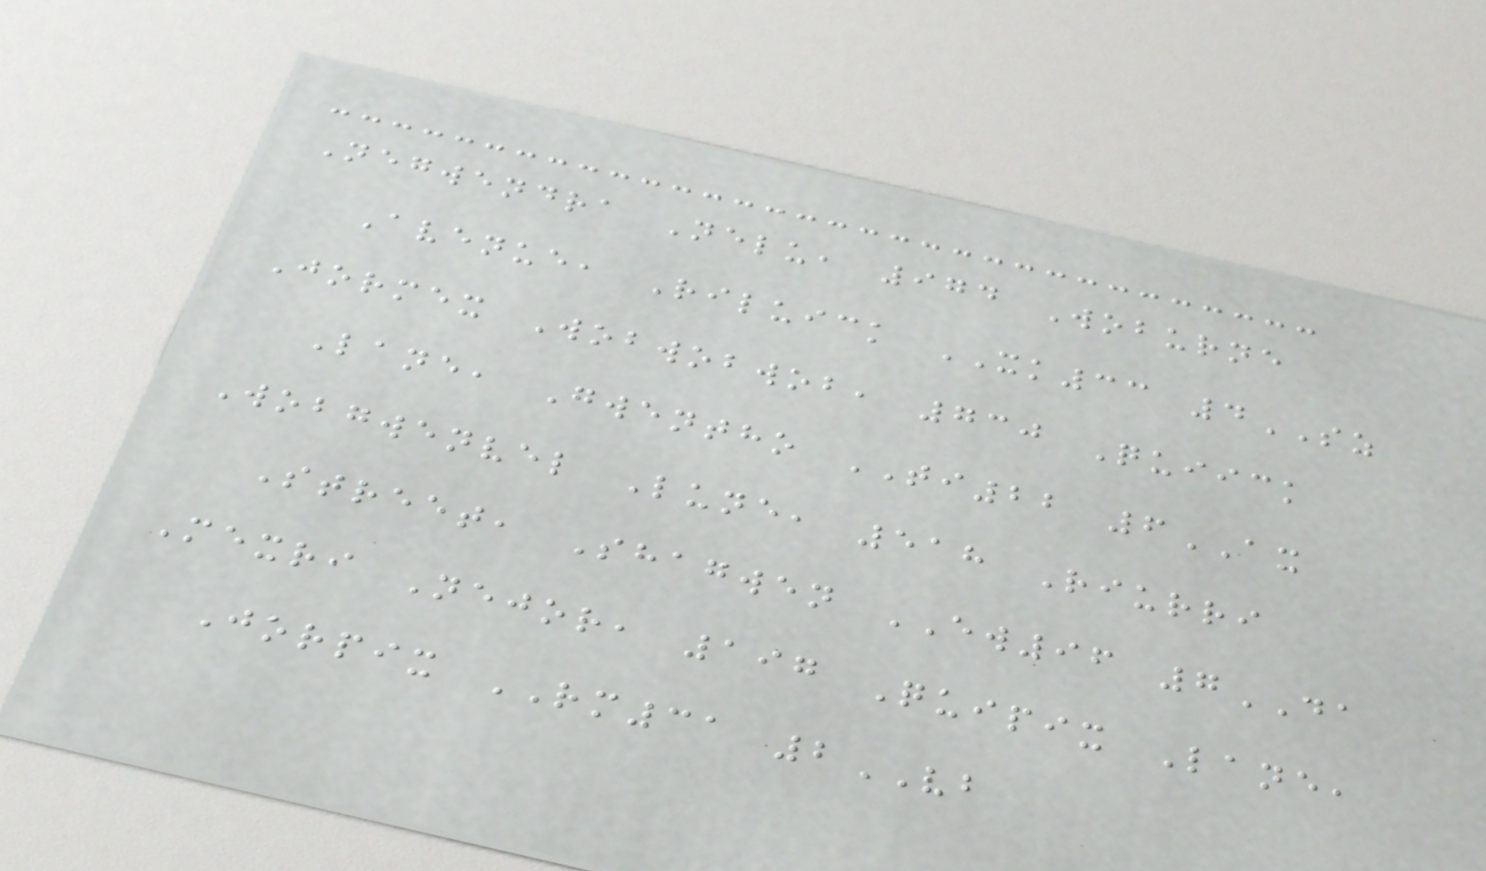Negwendra Nelu, 974 Woburne
Avenue, Riluick XK33 4SZ
Jormex Wobwobwob, 730 Quiick
Lane, Gwentho TI22 6AX
Wobgwenvel Lune, 518 Riurri
Street, Shagwen EW96 7DA
Mexri Nejor, 197 Quipix Lane,
Jorpix RM31 2VB
